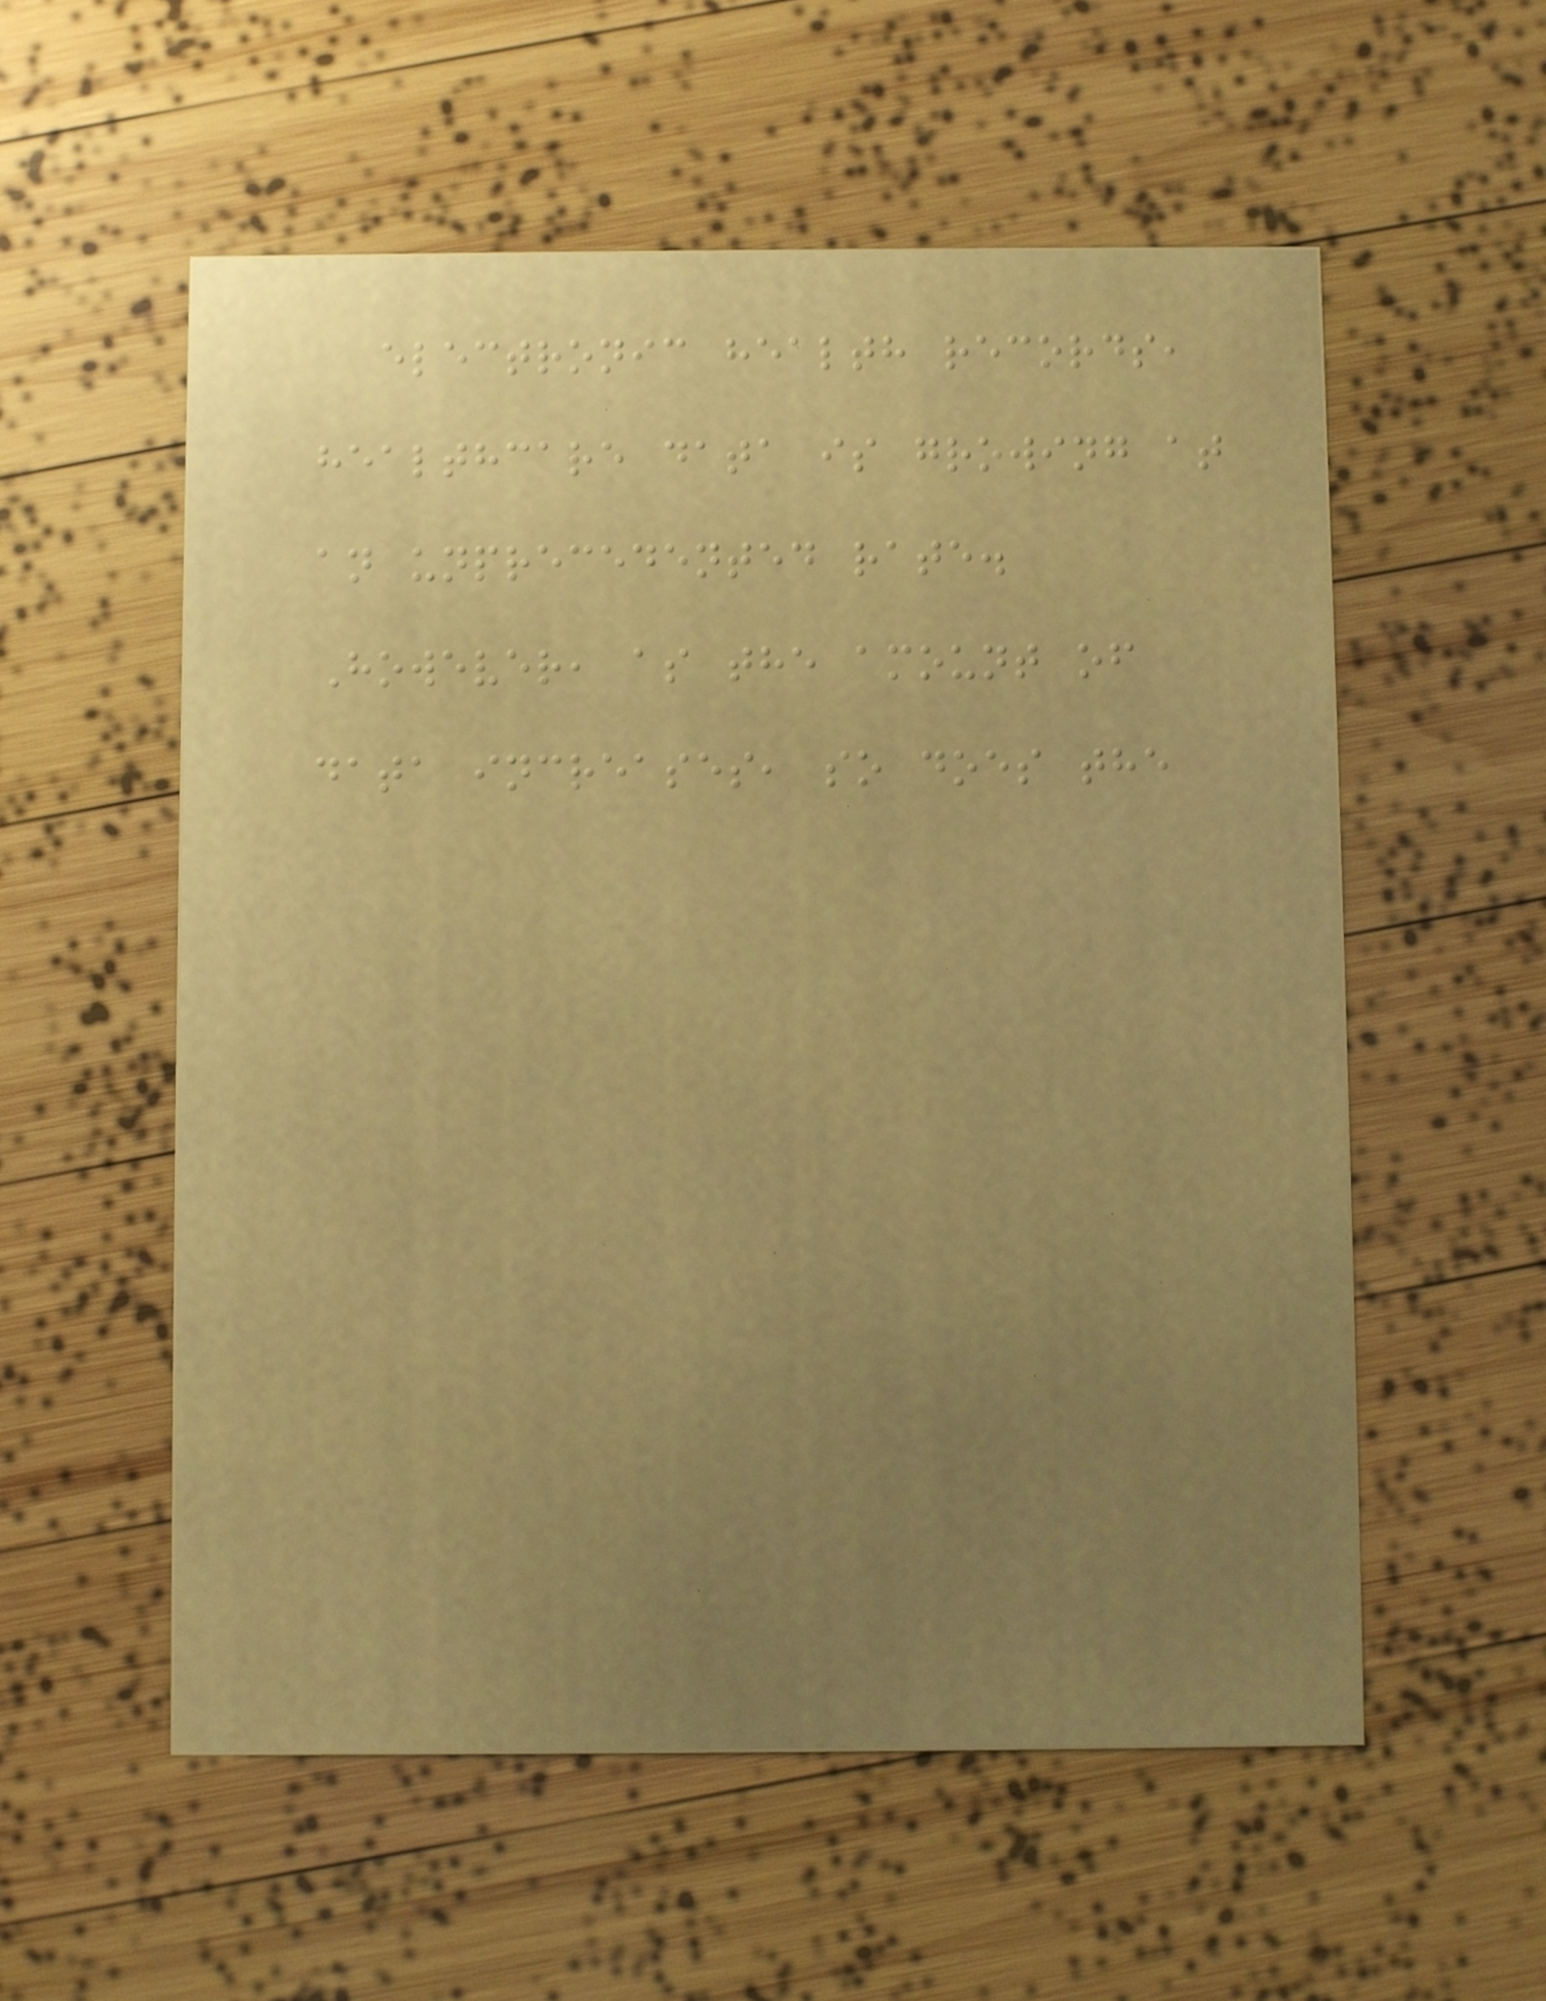electronic health records,
healthcare data is growing at
an unprecedented rate.
However, as the amount of
data increases, so does the
